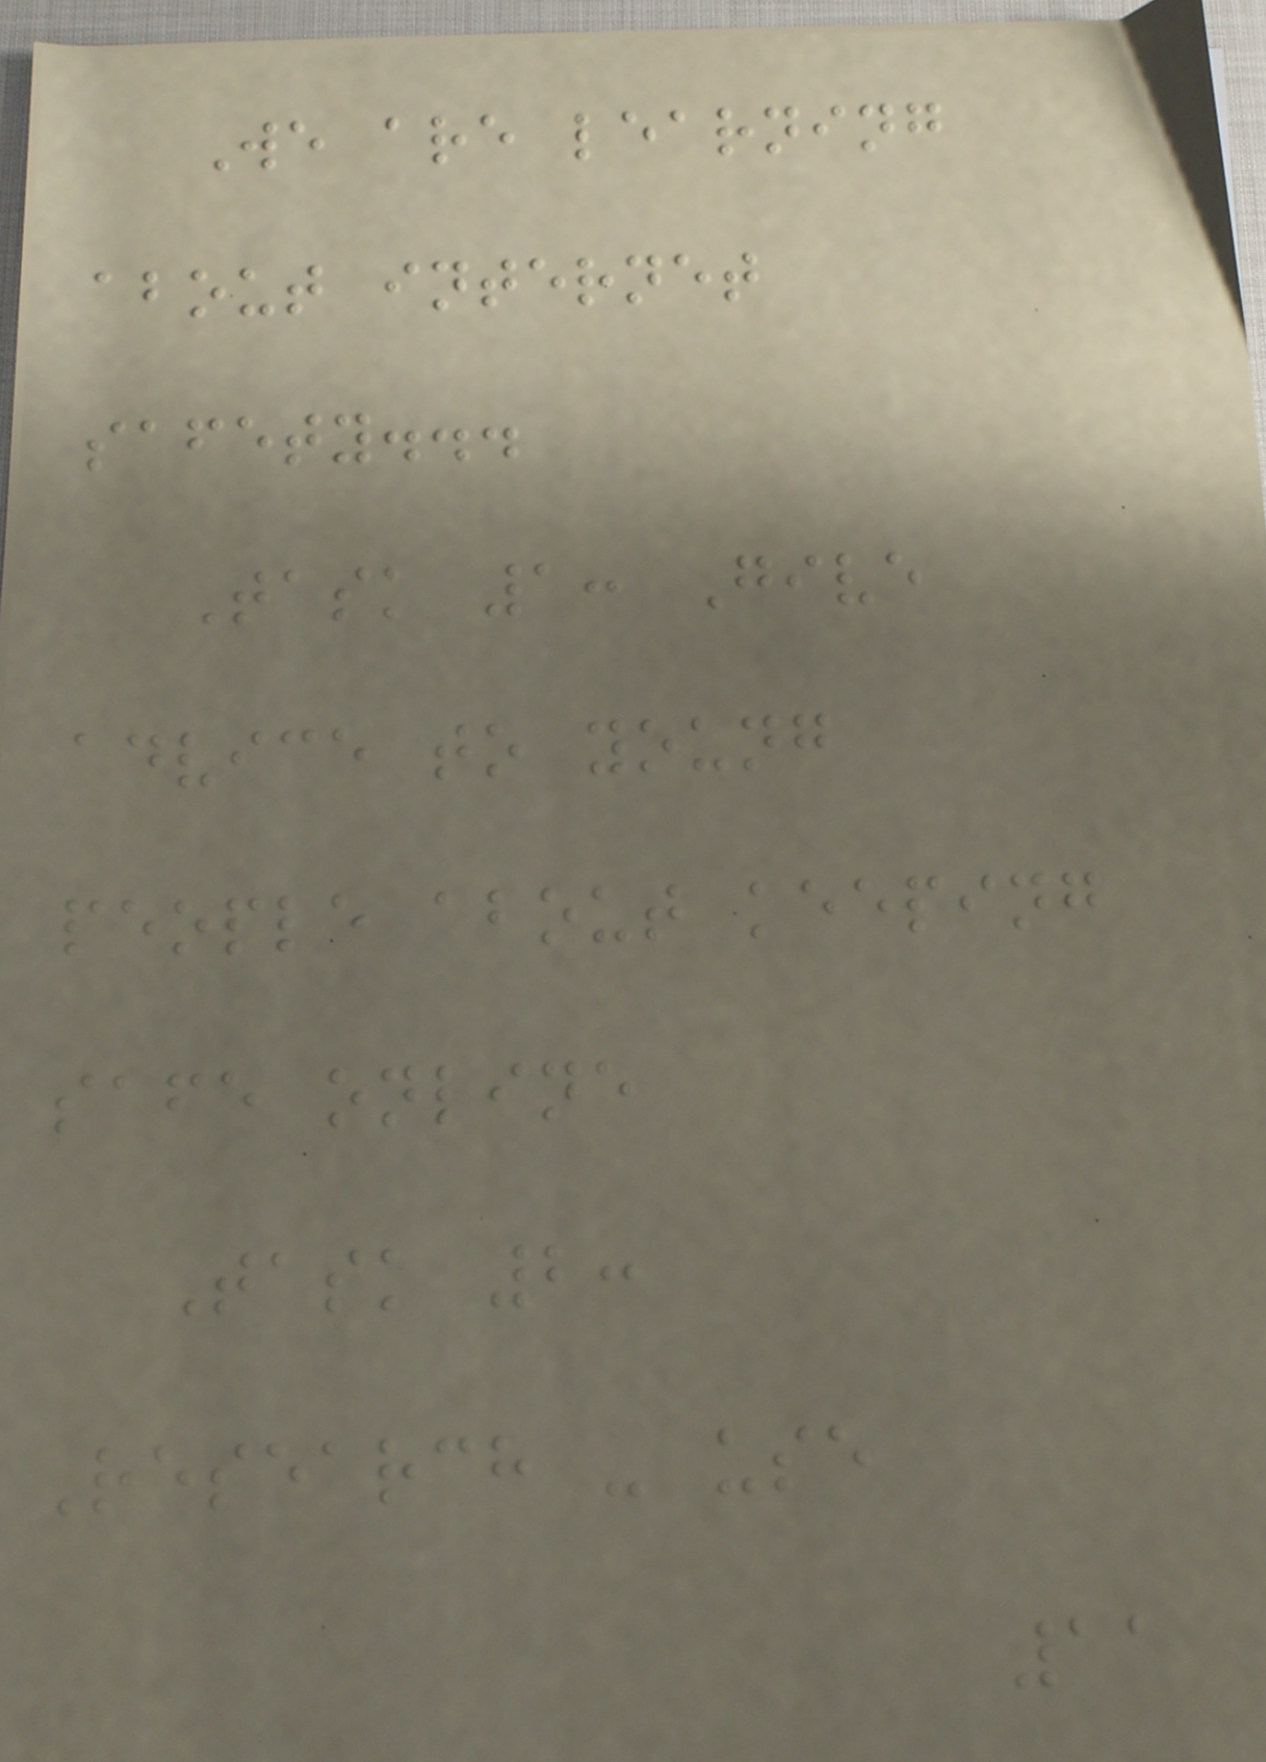We are learning
about internet
safety...
Task 1: Give
advice to young
people about keeping
safe online
Task 2:
Research - use
11
